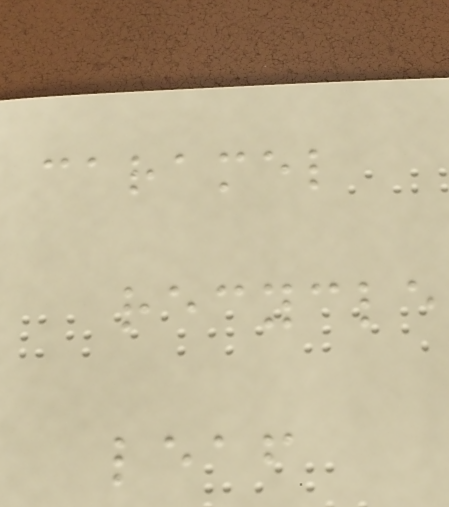caramel
recycle
leaf
